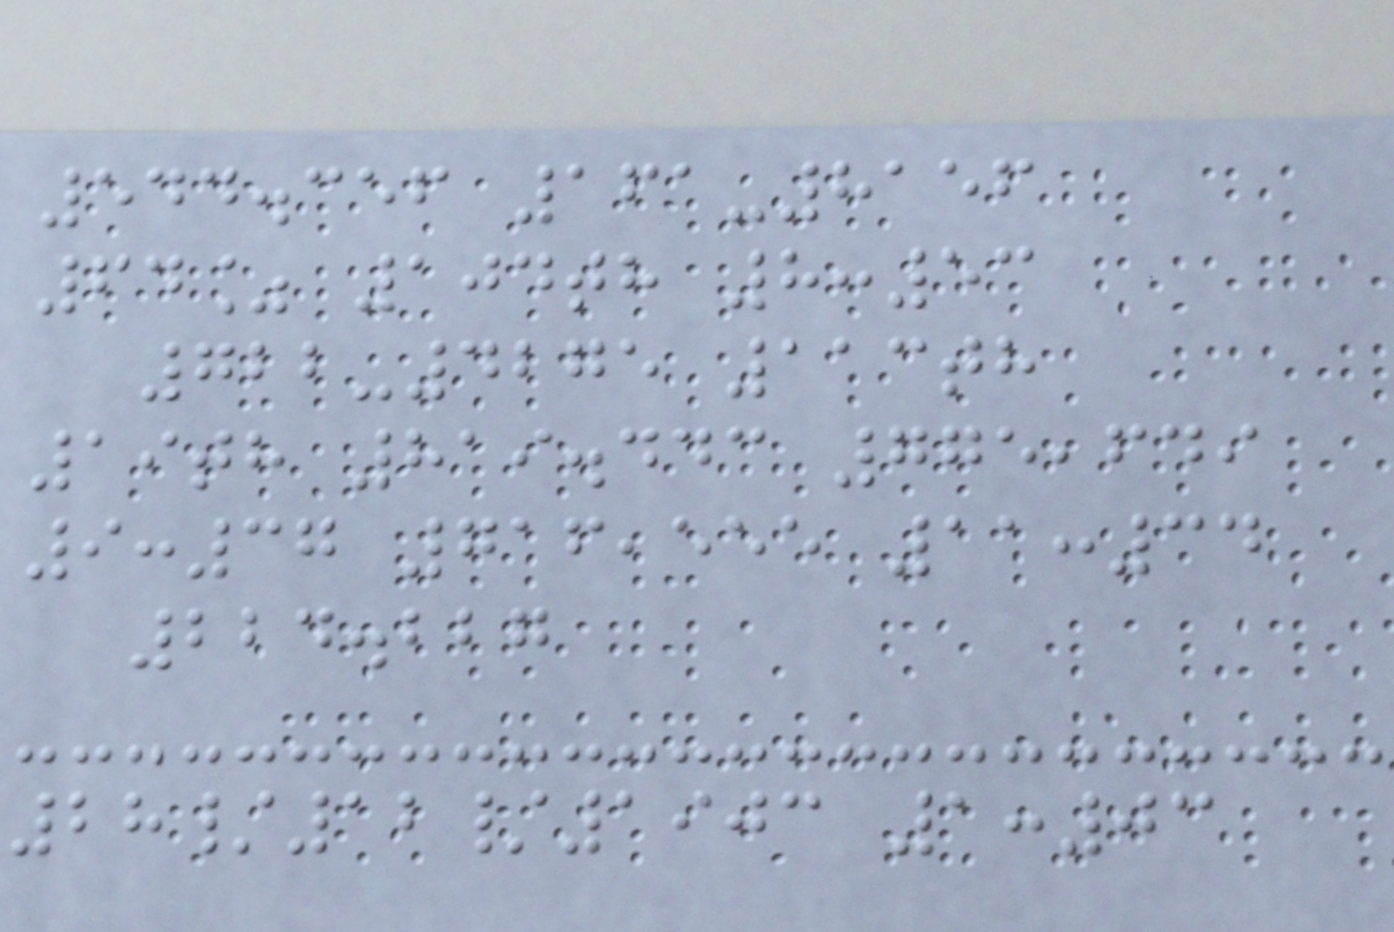544.356 161-8156
64% 104th 8:53
722-4275 113th
19th 819.443 775,649
9:37 716,555 11:34
224.227
28/12/1903 1:03
